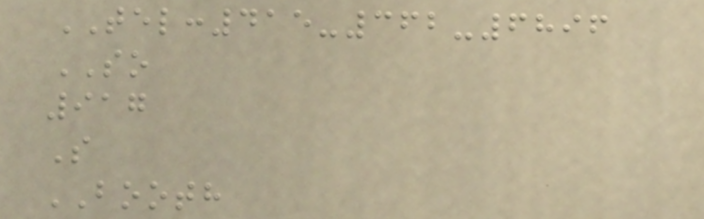TEL:415-362-6896
SO
917
S
BOOTH
